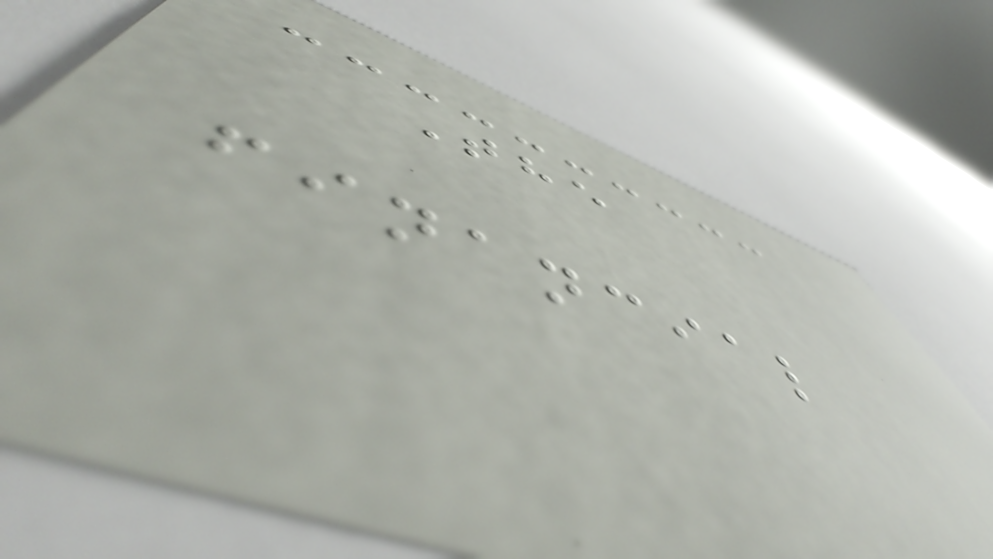The
financial
